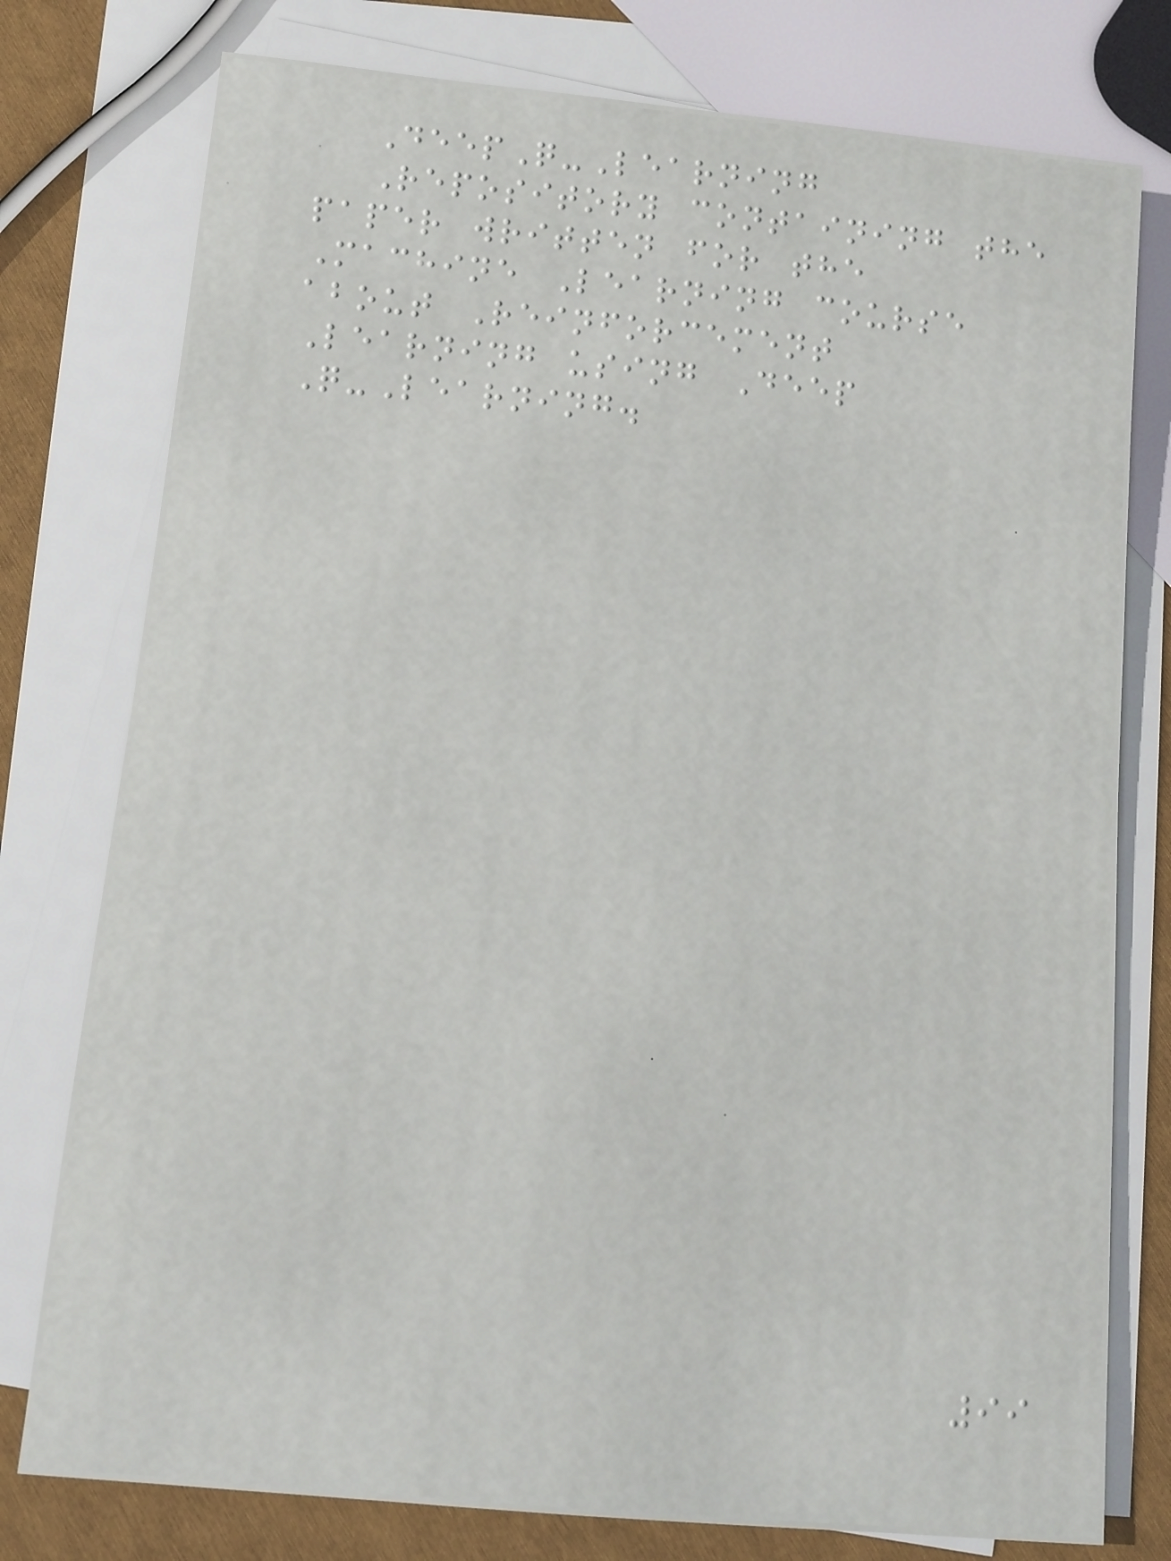DeepQ-Learning
Repository containing the
paper written for the
Machine Learning course
about Reinforcement
Learning using Deep
Q-Learning.
99
